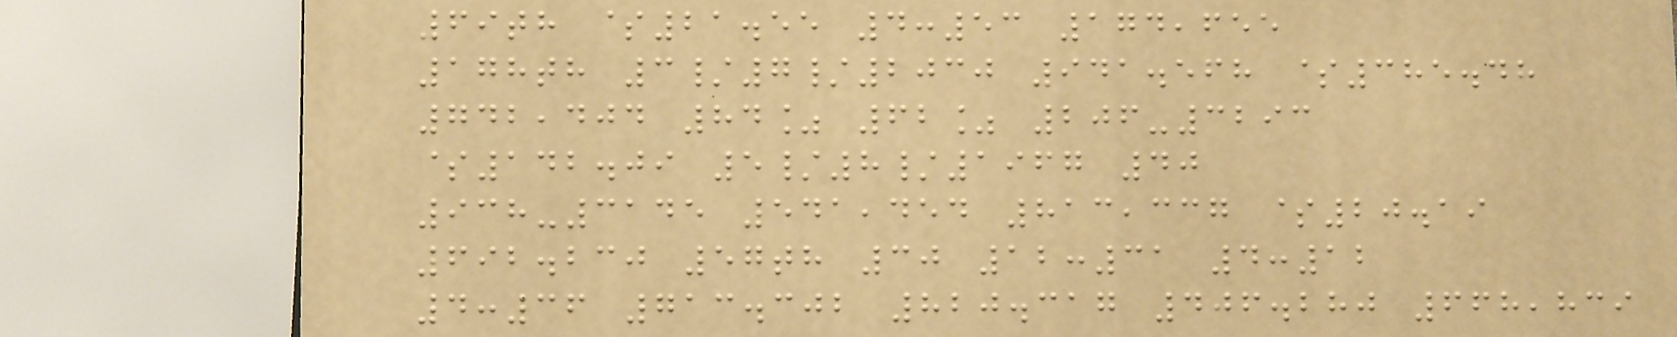69th $21.55 4:53 174,655
178th 3/7/2030 941.568 $385.48
742,404 84% 62% 206-3293
$142.09 5/8/1967 40
938-3145 541,454 813,337 $20.19
692.230 57th 30 12:31 4:12
4:36 713.302 820.317 406.280 668,839
